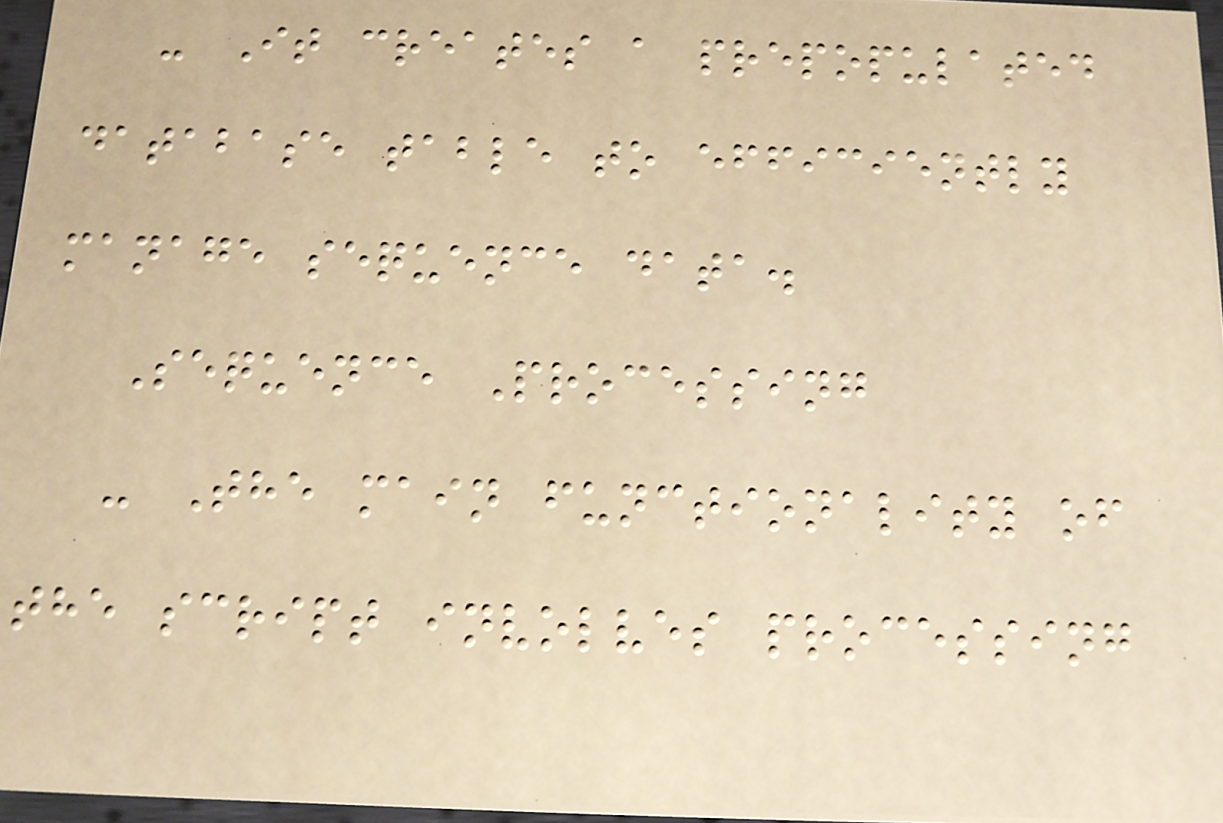- It creates a prepopulated
database table to efficiently
manage sequence data.
Sequence Processing
- The main functionality of
the script involves processing
